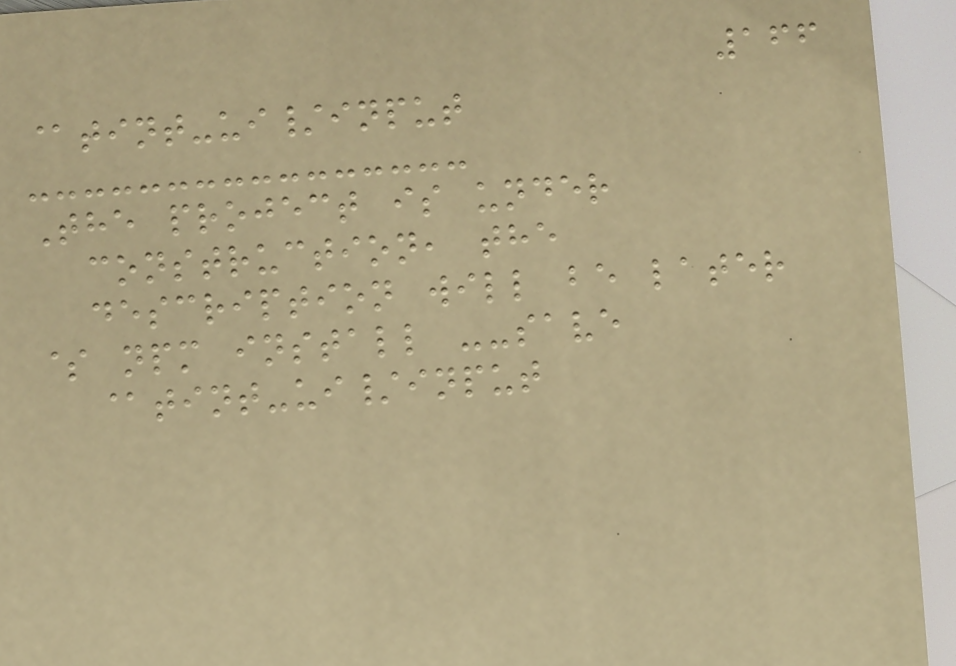166
@tint-ui/input
The project is under
construction, the
description will be later
$ npm install --save
@tint-ui/input
